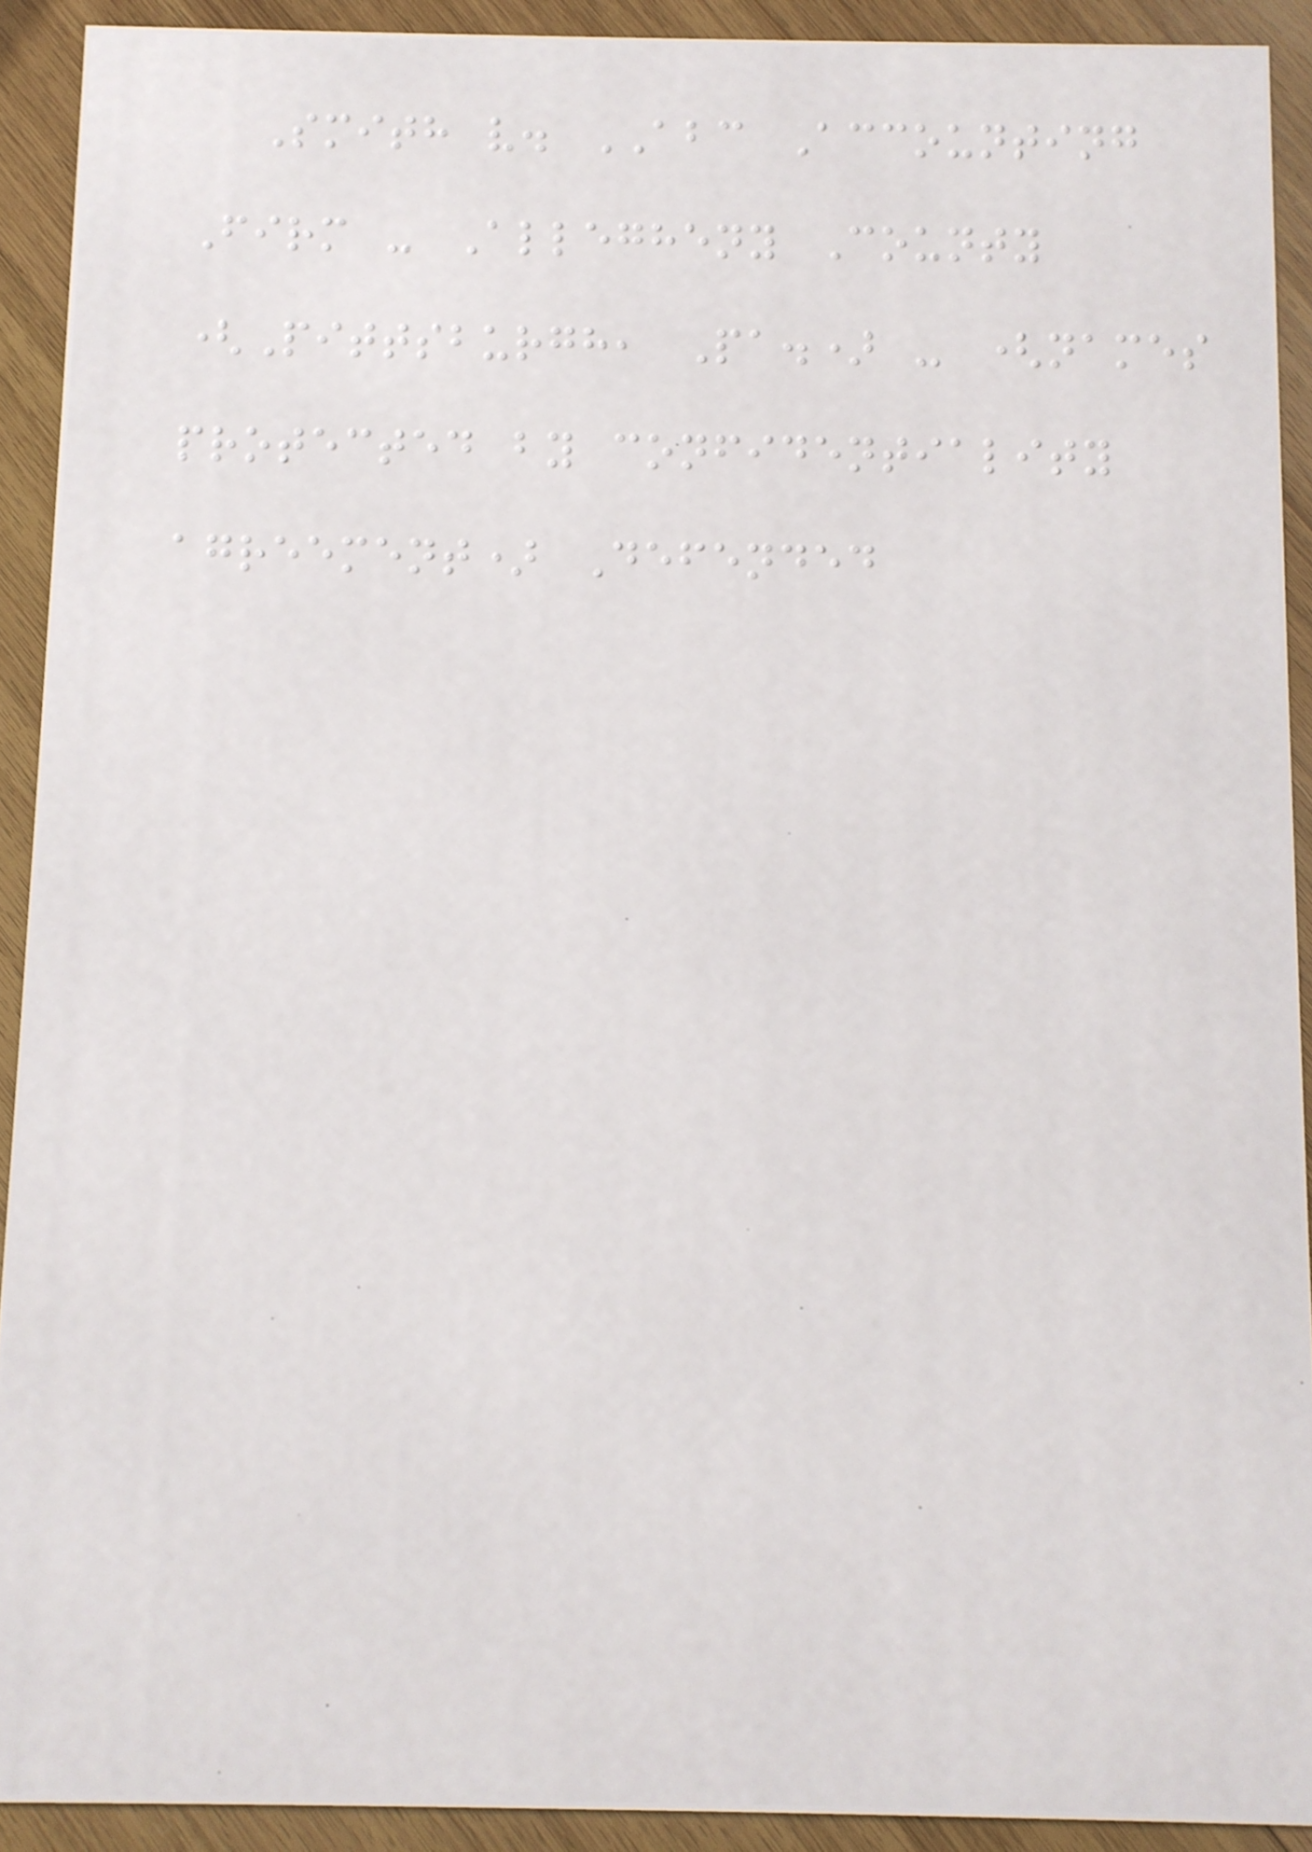Smith v. ABC Accounting
Firm - Allegheny County
(Pittsburgh, Pa.) - (names
protected by confidentiality
agreement) Defended
